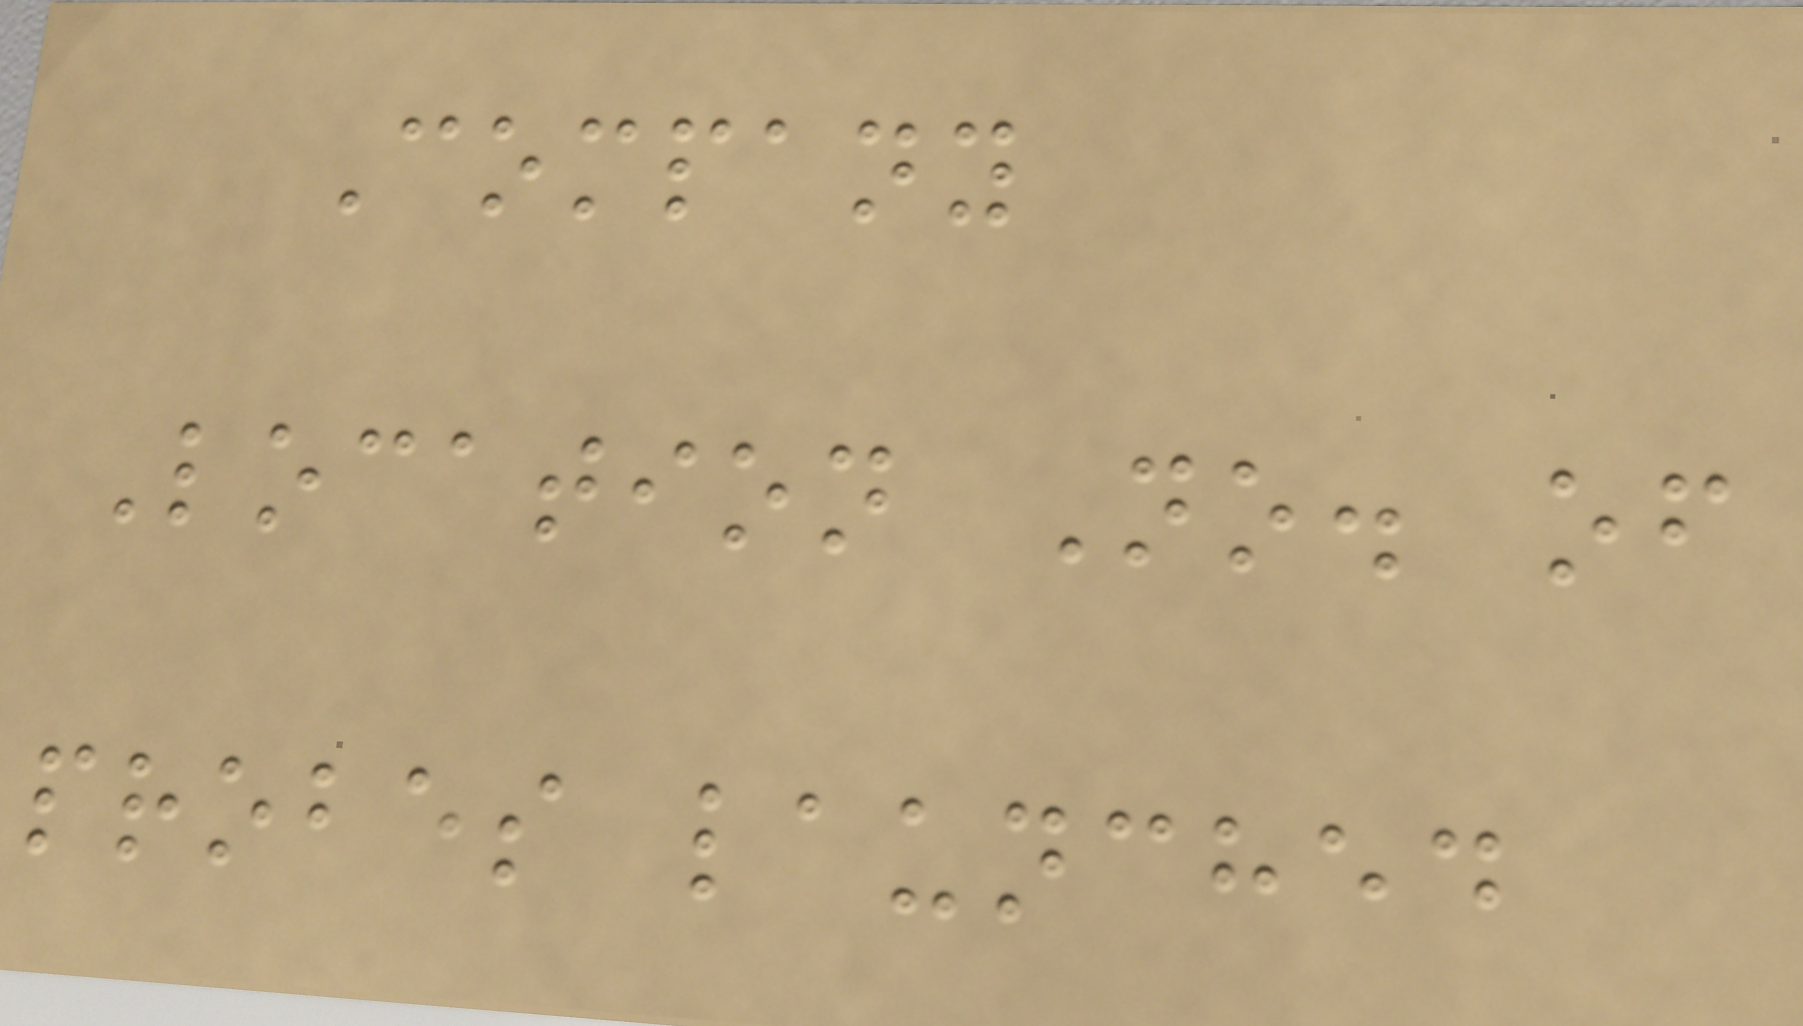Company
Location No. of
probes launched
